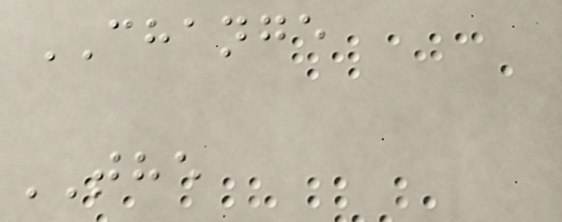CHANGE
THE
